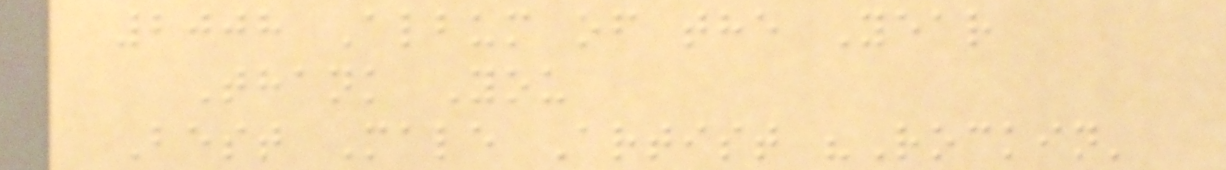2008 Album of the Year
Thank You
Best Male Artist "Rockin'
